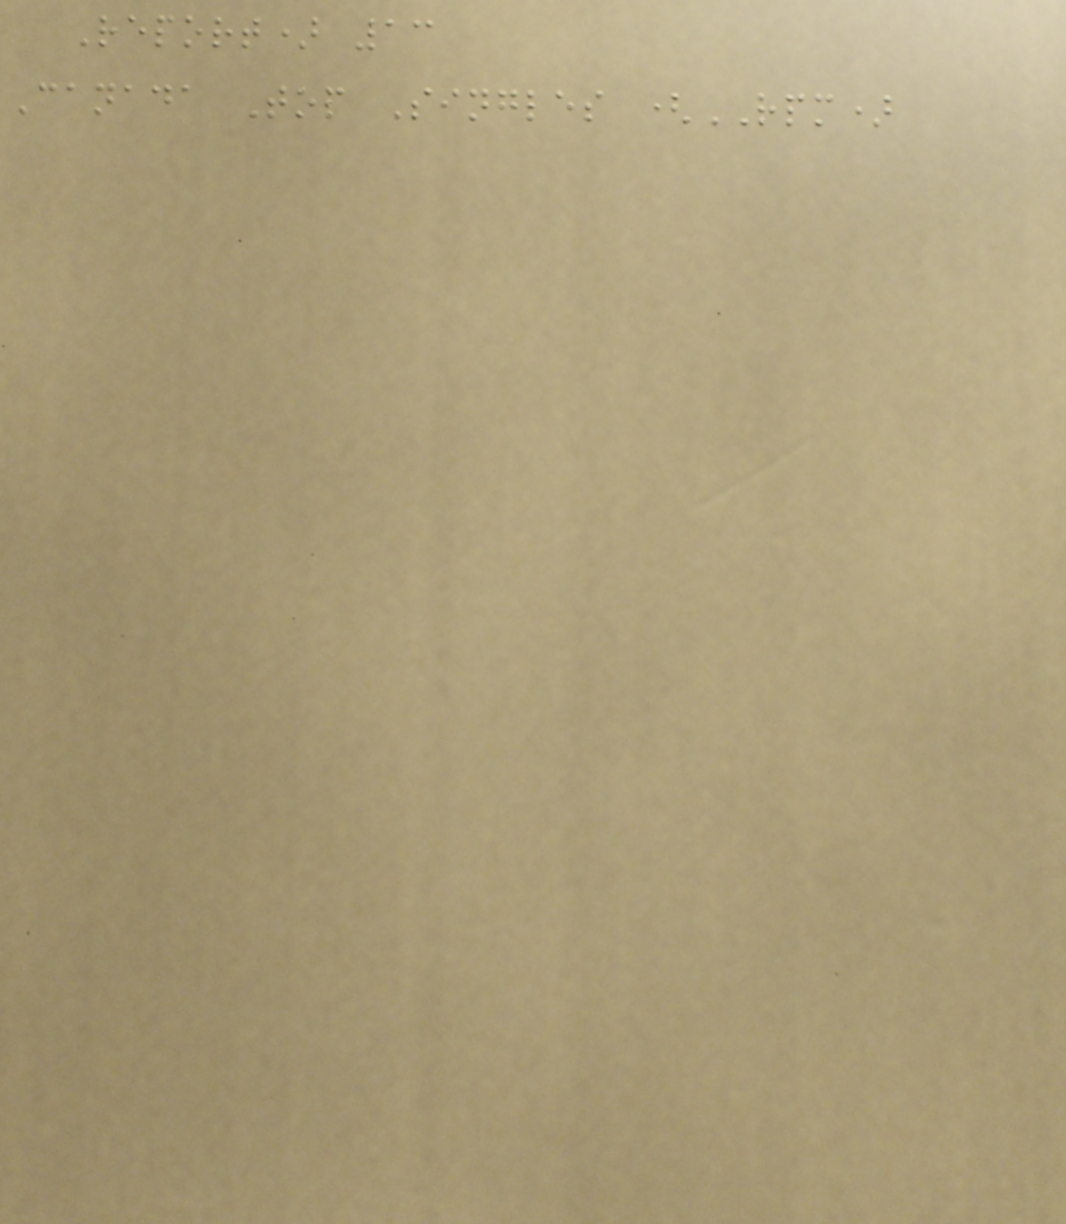Report) 13
Canada Top Singles (RPM)
